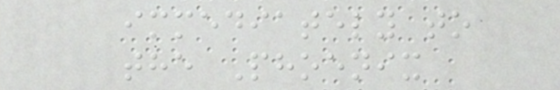immediately to
the Phoenix
